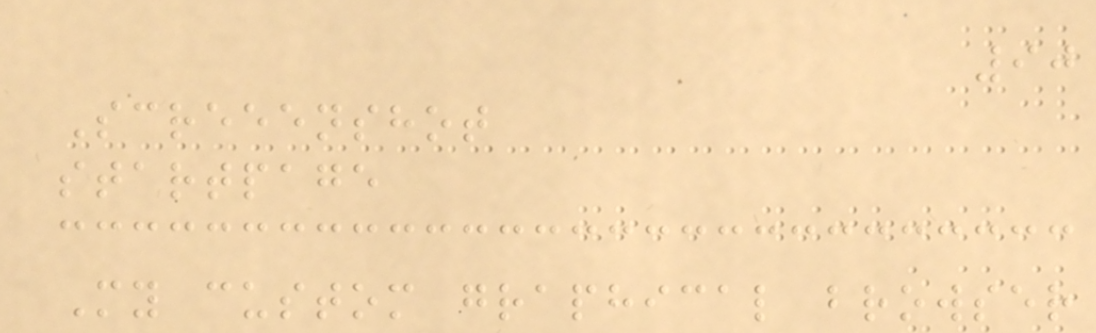90
Screeenshot
startpage
My custom graphical browser
